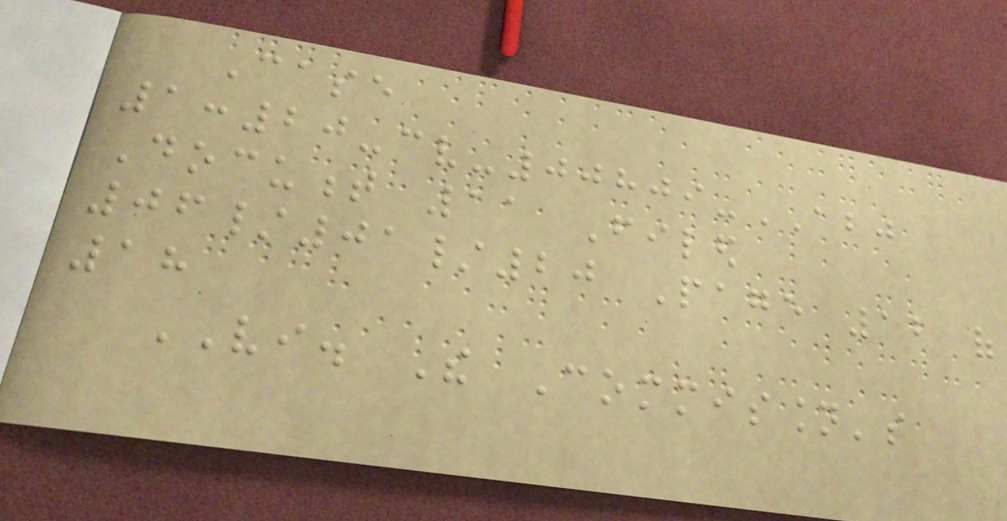Case
1:20-cv-00809-ABJ
Document 11 Filed
06/01/20 Page 12 of
18
VI. The Commission's
